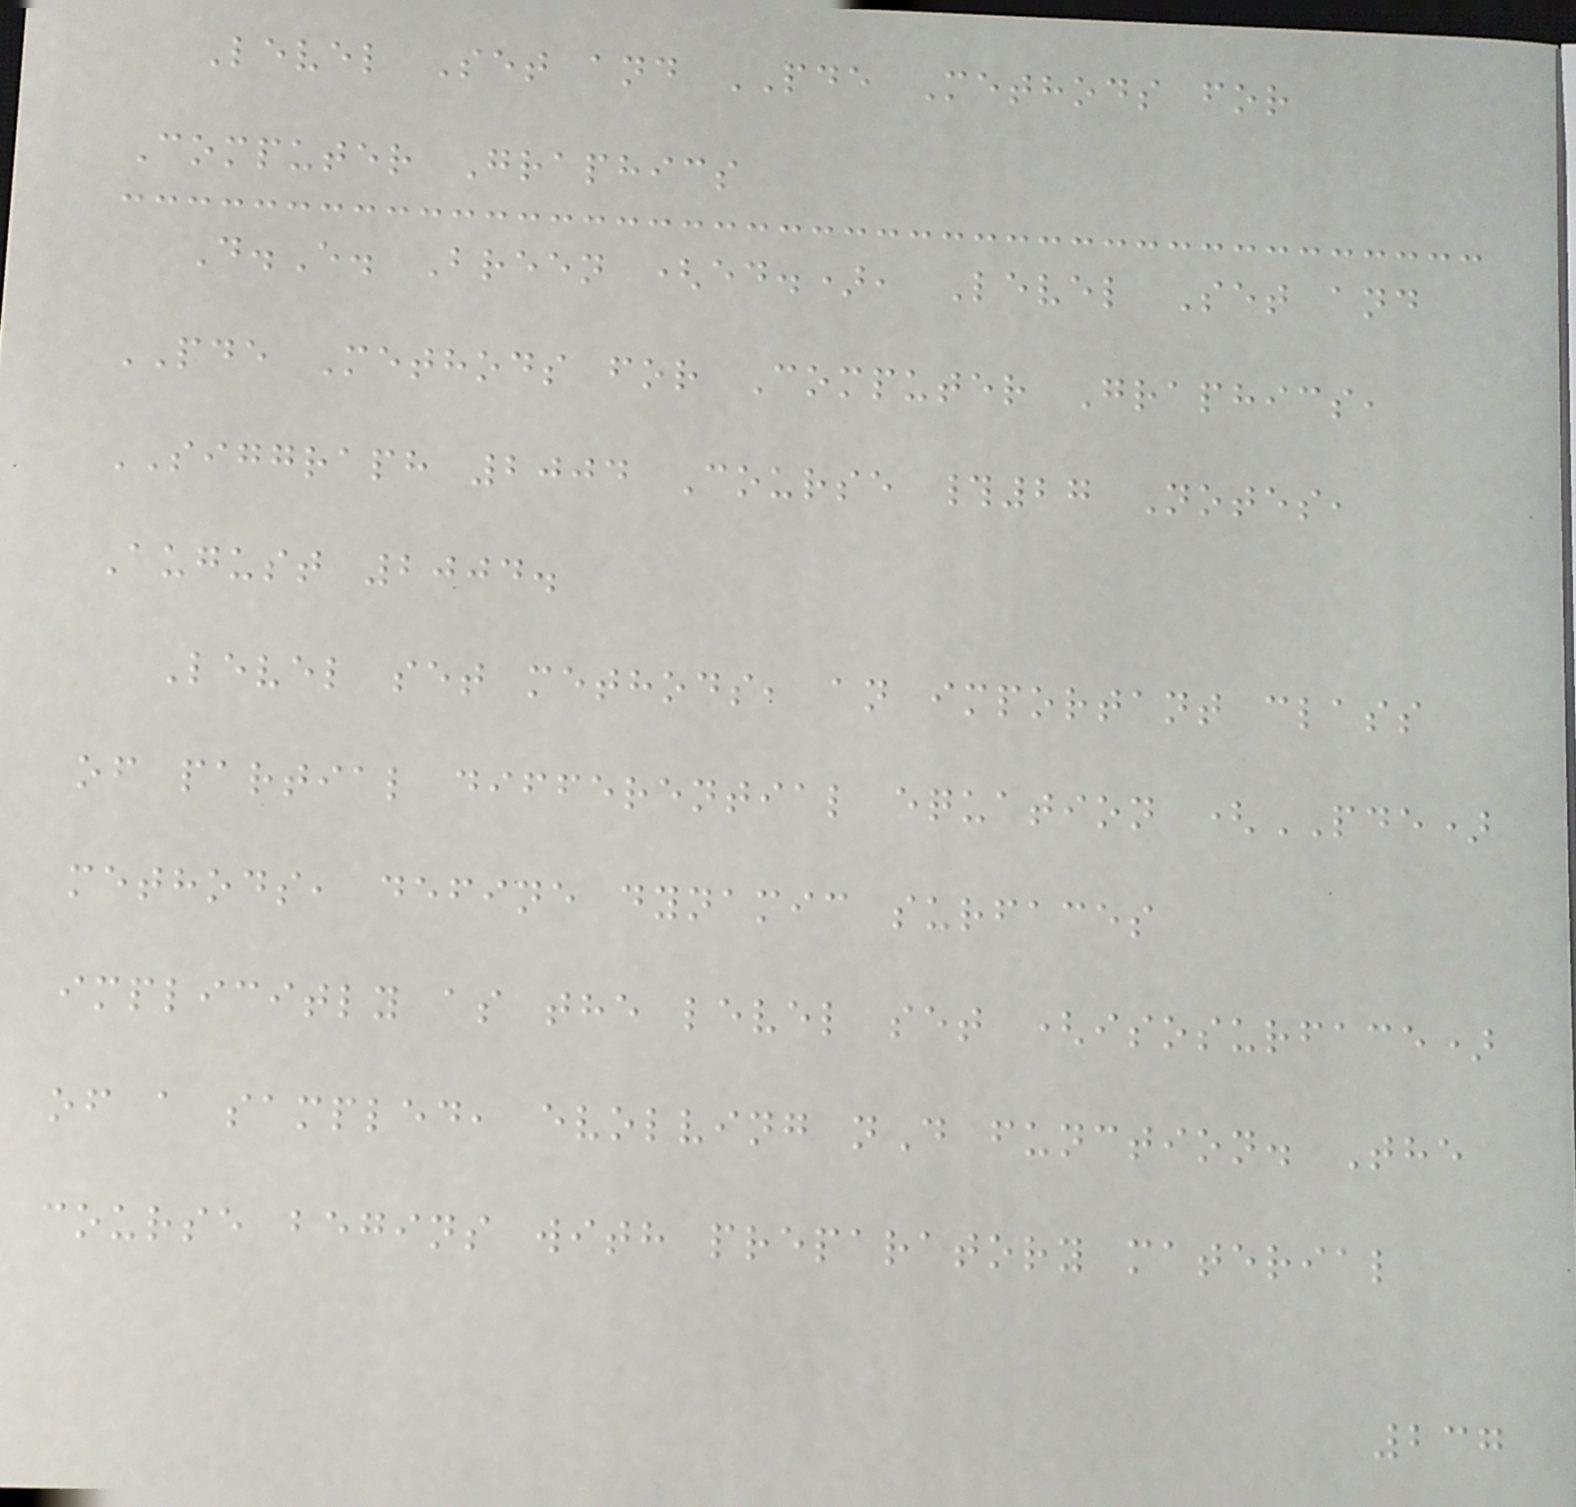Level Set and PDE Methods for
Computer Graphics
D.E. Breen (ed.), Level Set and
PDE Methods for Computer Graphics,
SIGGRAPH 2004 Course #27 Notes,
August 2004.
Level set methods, an important class
of partial differential equation (PDE)
methods, define dynamic surfaces
implicitly as the level set (isosurface)
of a sampled, evolving nD function. The
course begins with preparatory material
237
